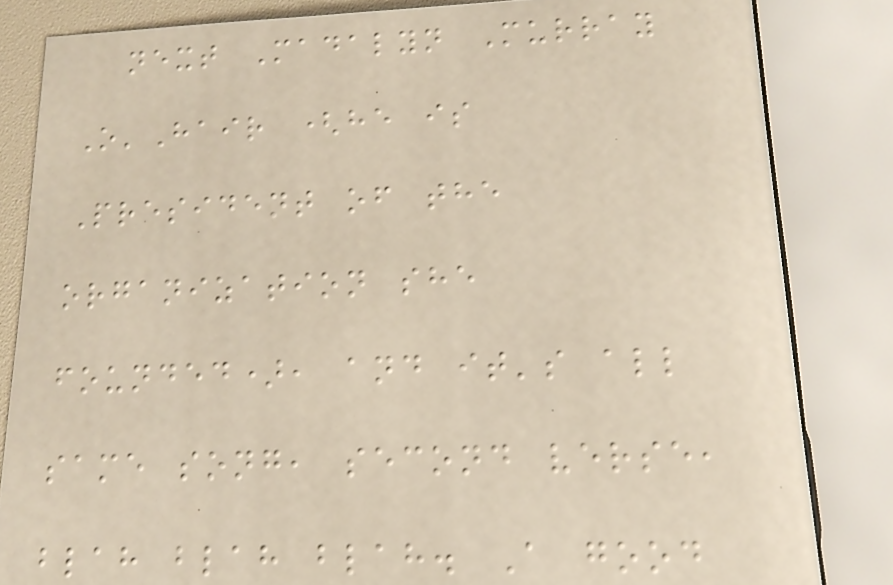next Madalyn Murray
O'Hair (he is
President of the
organization she
founded), and it's all
same song, second verse,
blah blah blah. A good
